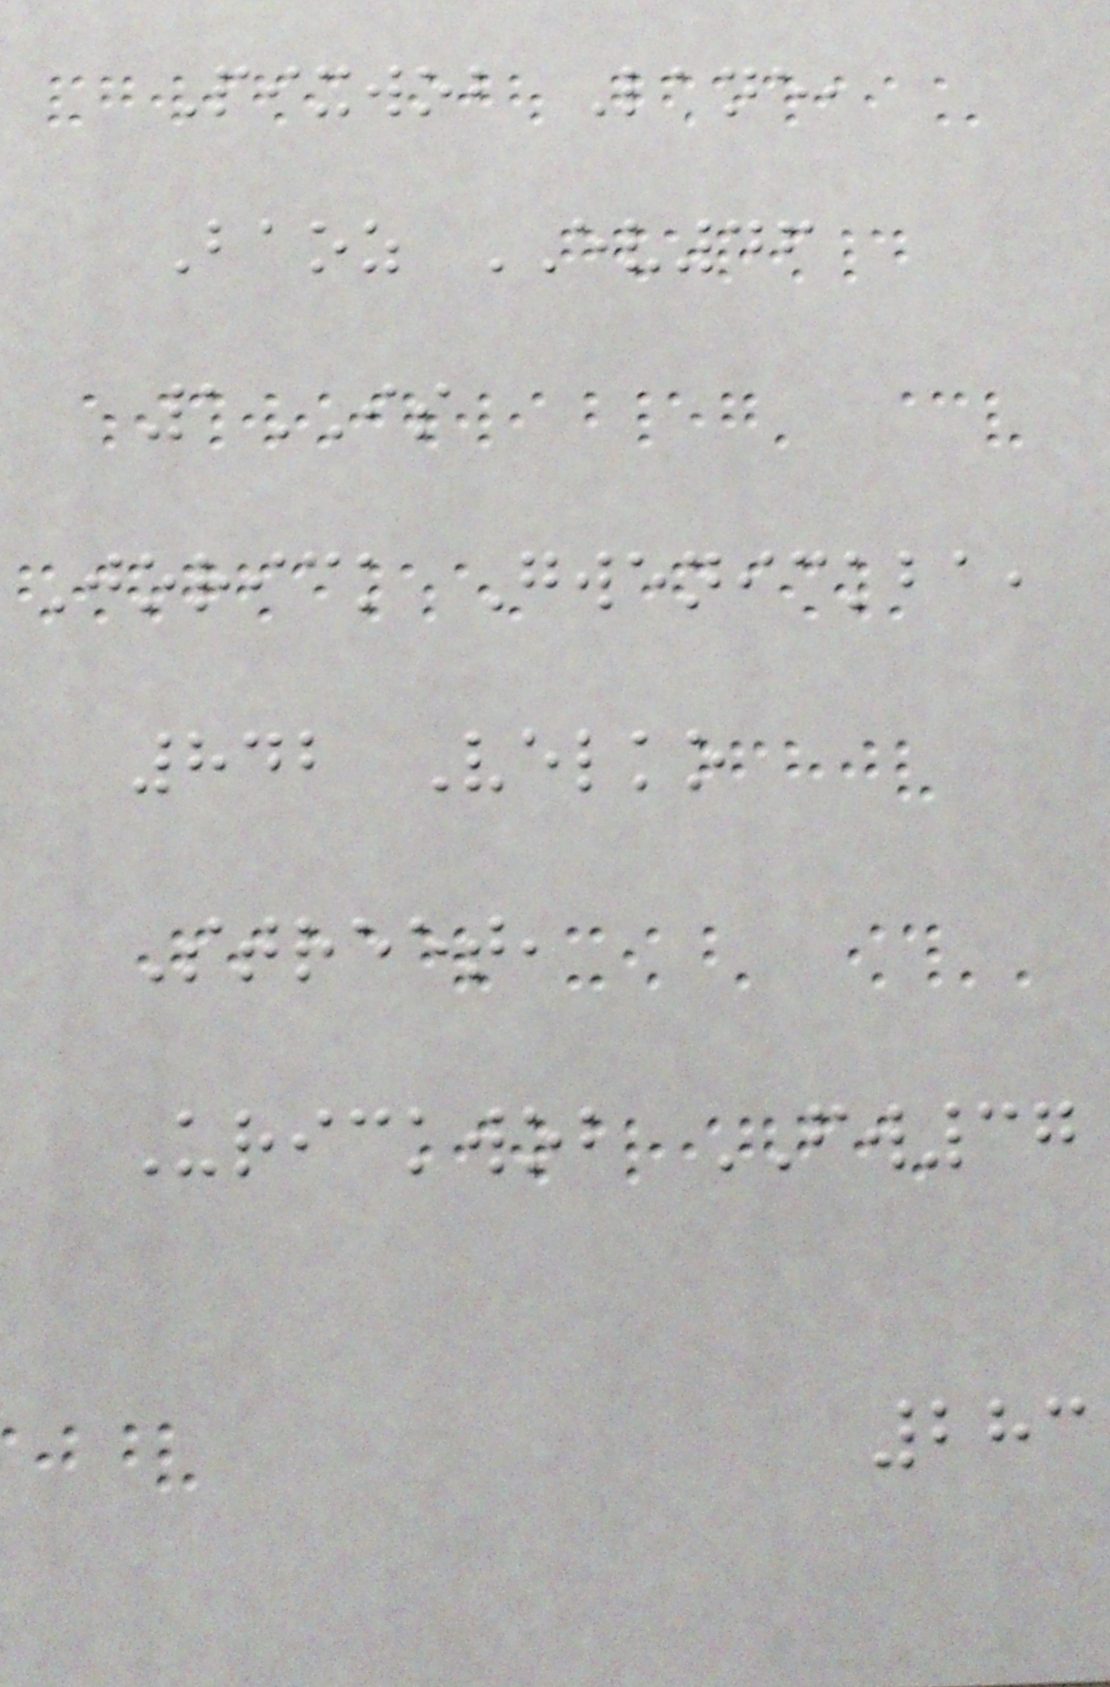Pixwob Lane,
Baoz EV46
1IS
Jorick Gwenickba,
842 Velko
Street,
Urickwob FW37
283
